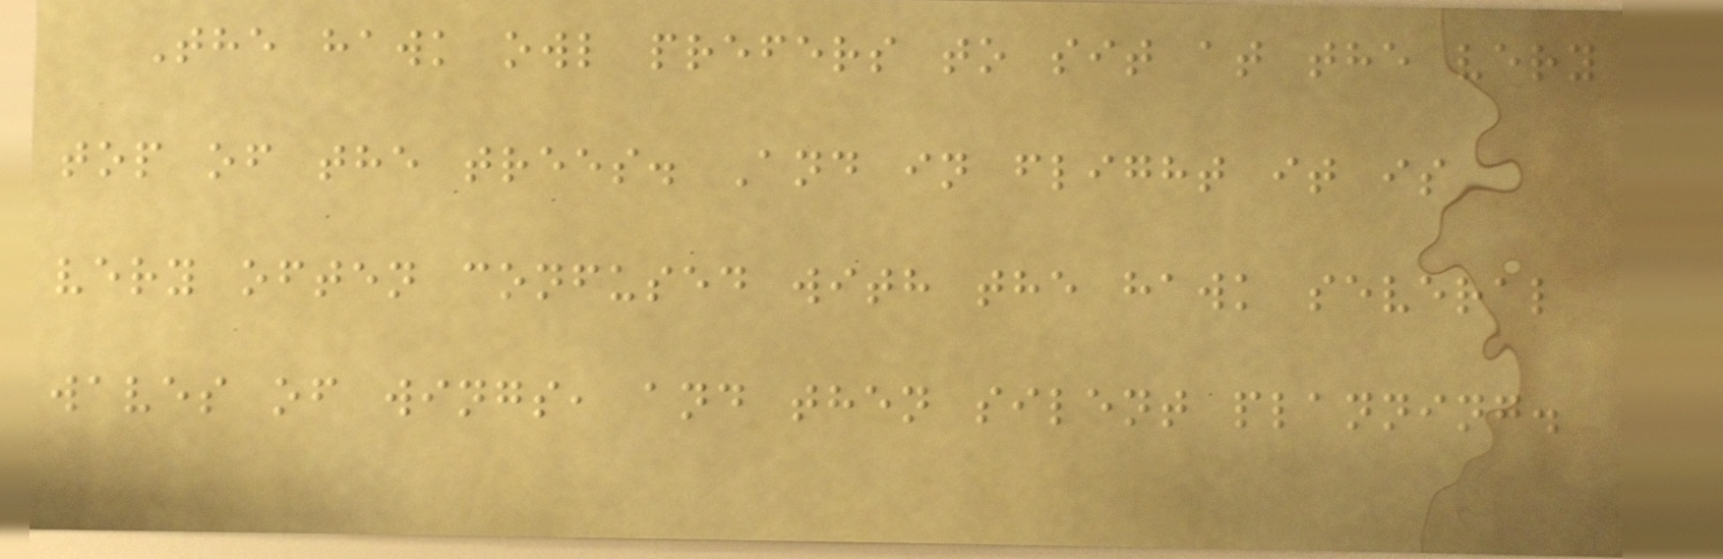The hawk owl prefers to sit at the very
top of the trees. And in flight it is
very often confused with the hawk several
waves of wings, and then silent planning.
